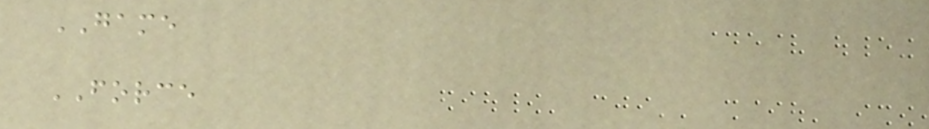GAME
FORCE
